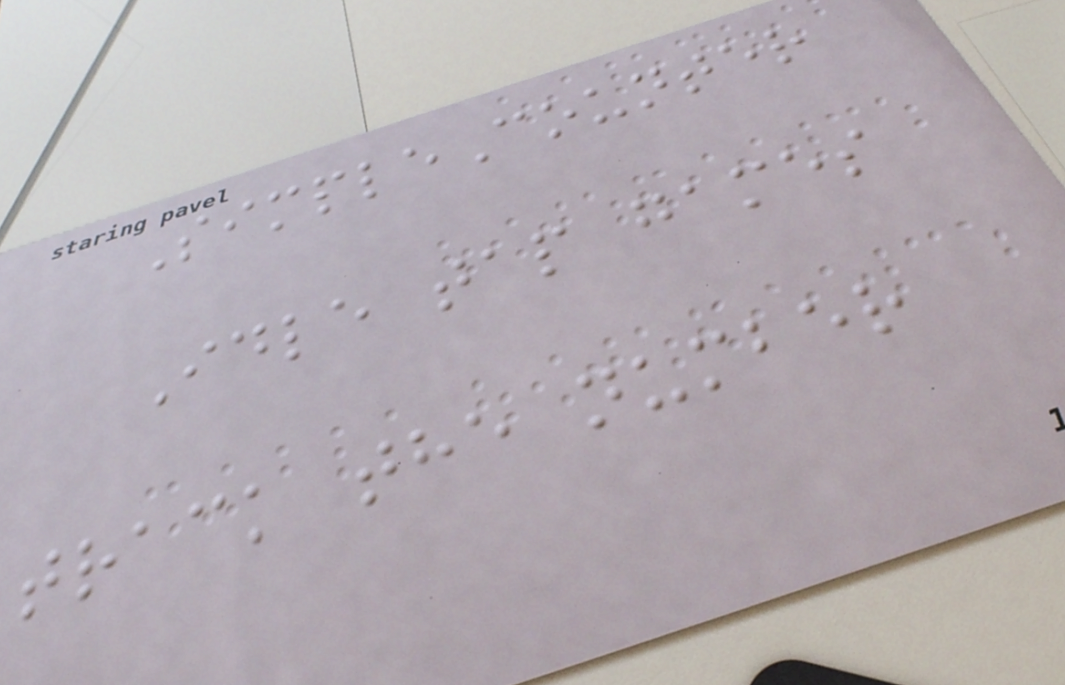SimpleCounter
Idle tap games
track the number
